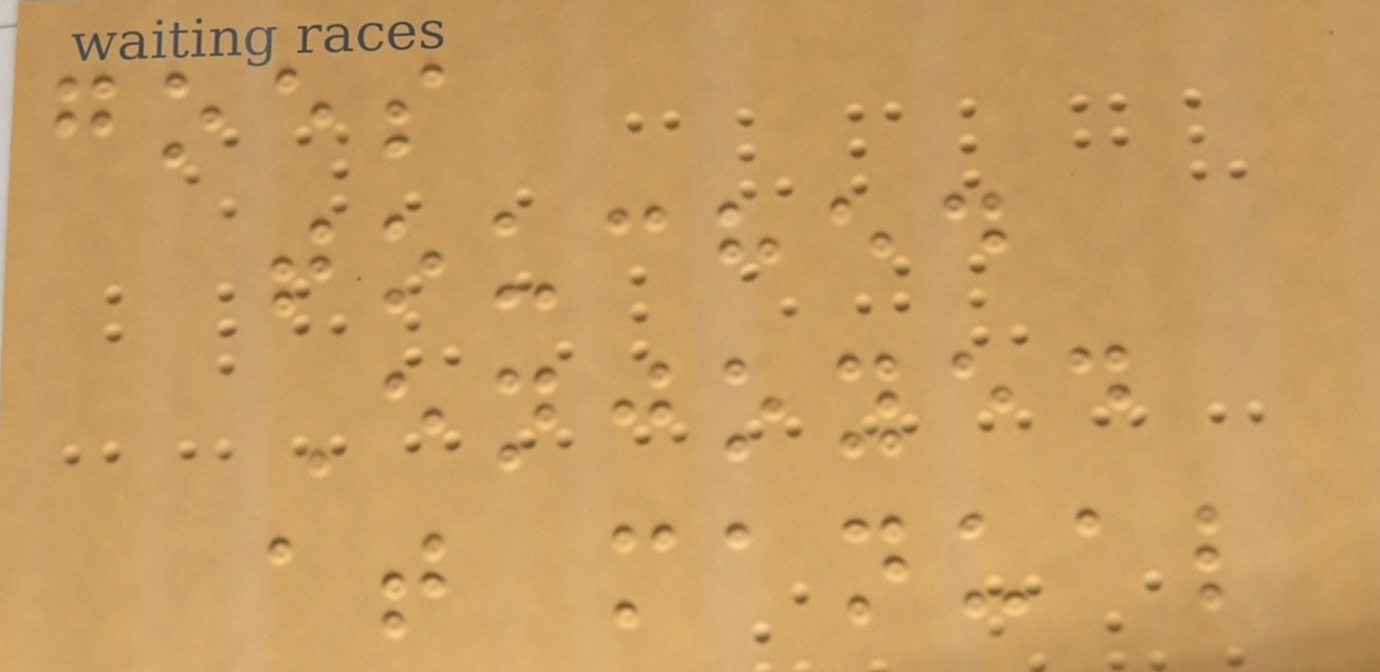goes
touched
Enjoyed
at manual
